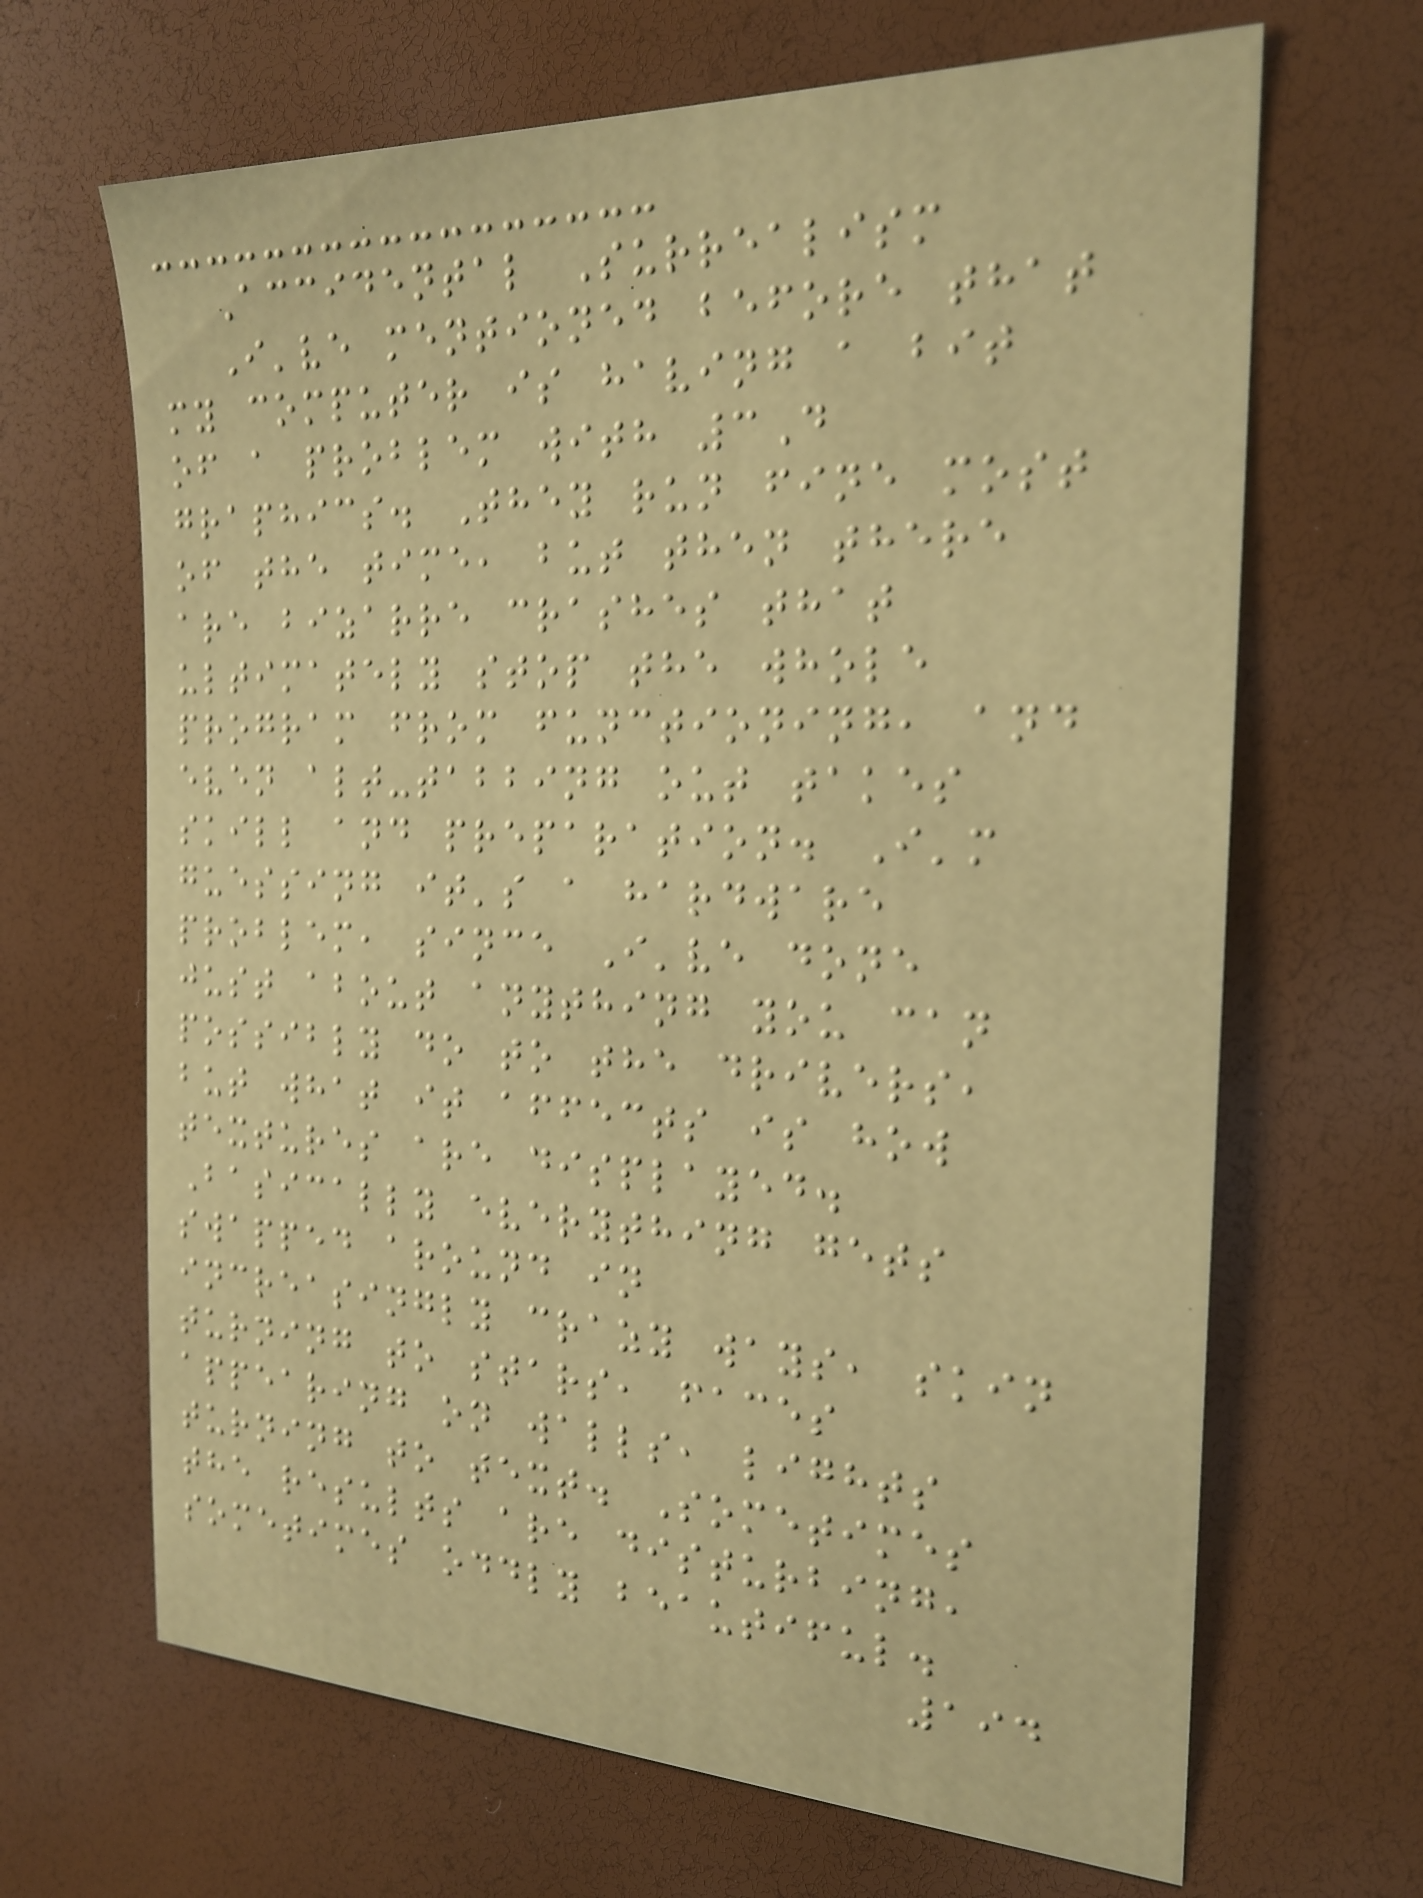Accidental Surrealism
I've mentioned before that
my computer is having a bit
of a problem with 3D
graphics. They run fine most
of the time, but then there
are bizarre crashes that
ultimately stop the whole
program from functioning, and
even alt-tabbing out takes
skill and preparation. I'm
guessing it's a hardware
problem, since I've done
just about anything you can
possibly do to the drivers,
but what it affects is how
textures are displayed.
Basically everything gets
swapped around in
increasingly crazy ways, skin
turning to stars, faces
appearing on walls, lights
turning to text. Sometimes
the results are disturbing,
sometimes oddly beautiful.
194
